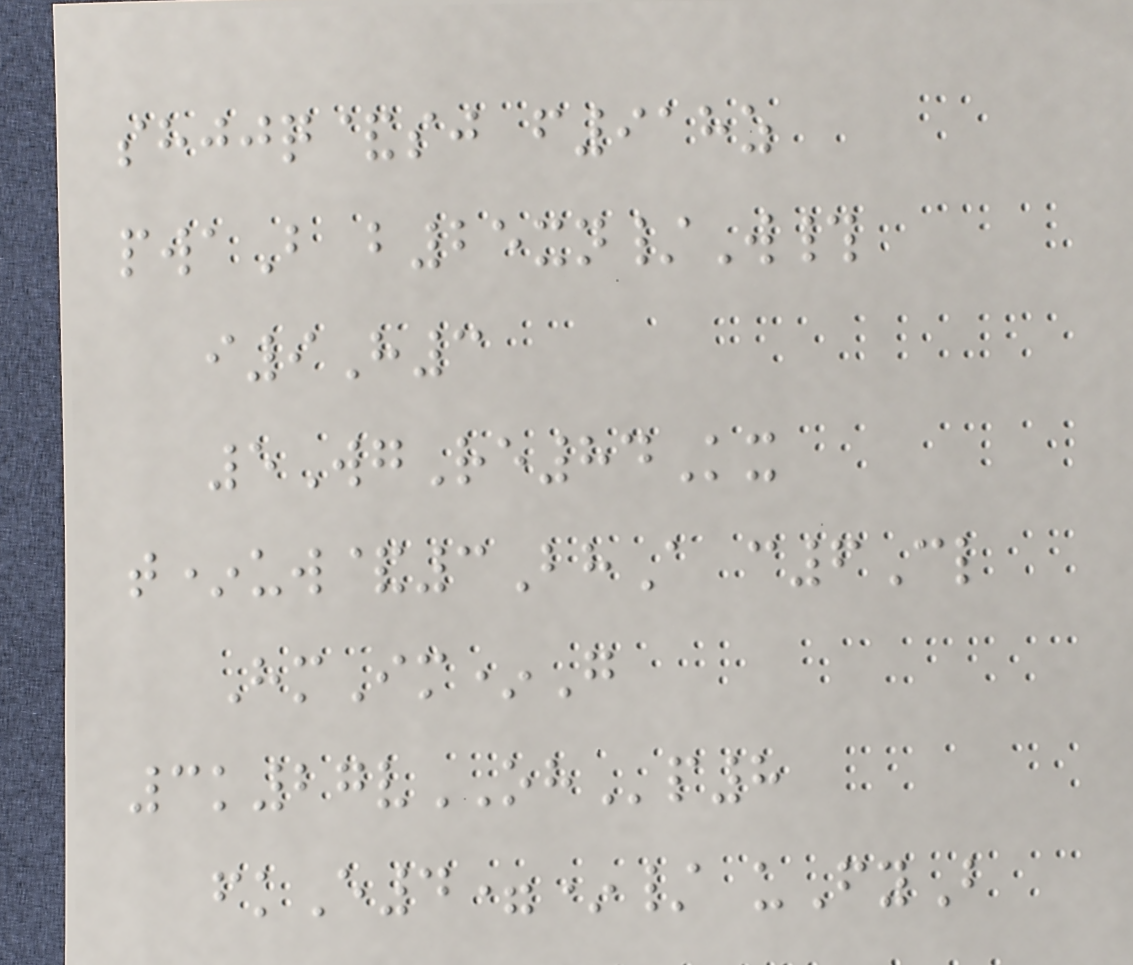shjjq&sj f918z
pwaB b25xn/W#
i9H3
5WgRe84Kx
t*uw&3BhA c6Cl
HmIm*G
3k27vOHp8
fkE4=*/ uFyB
